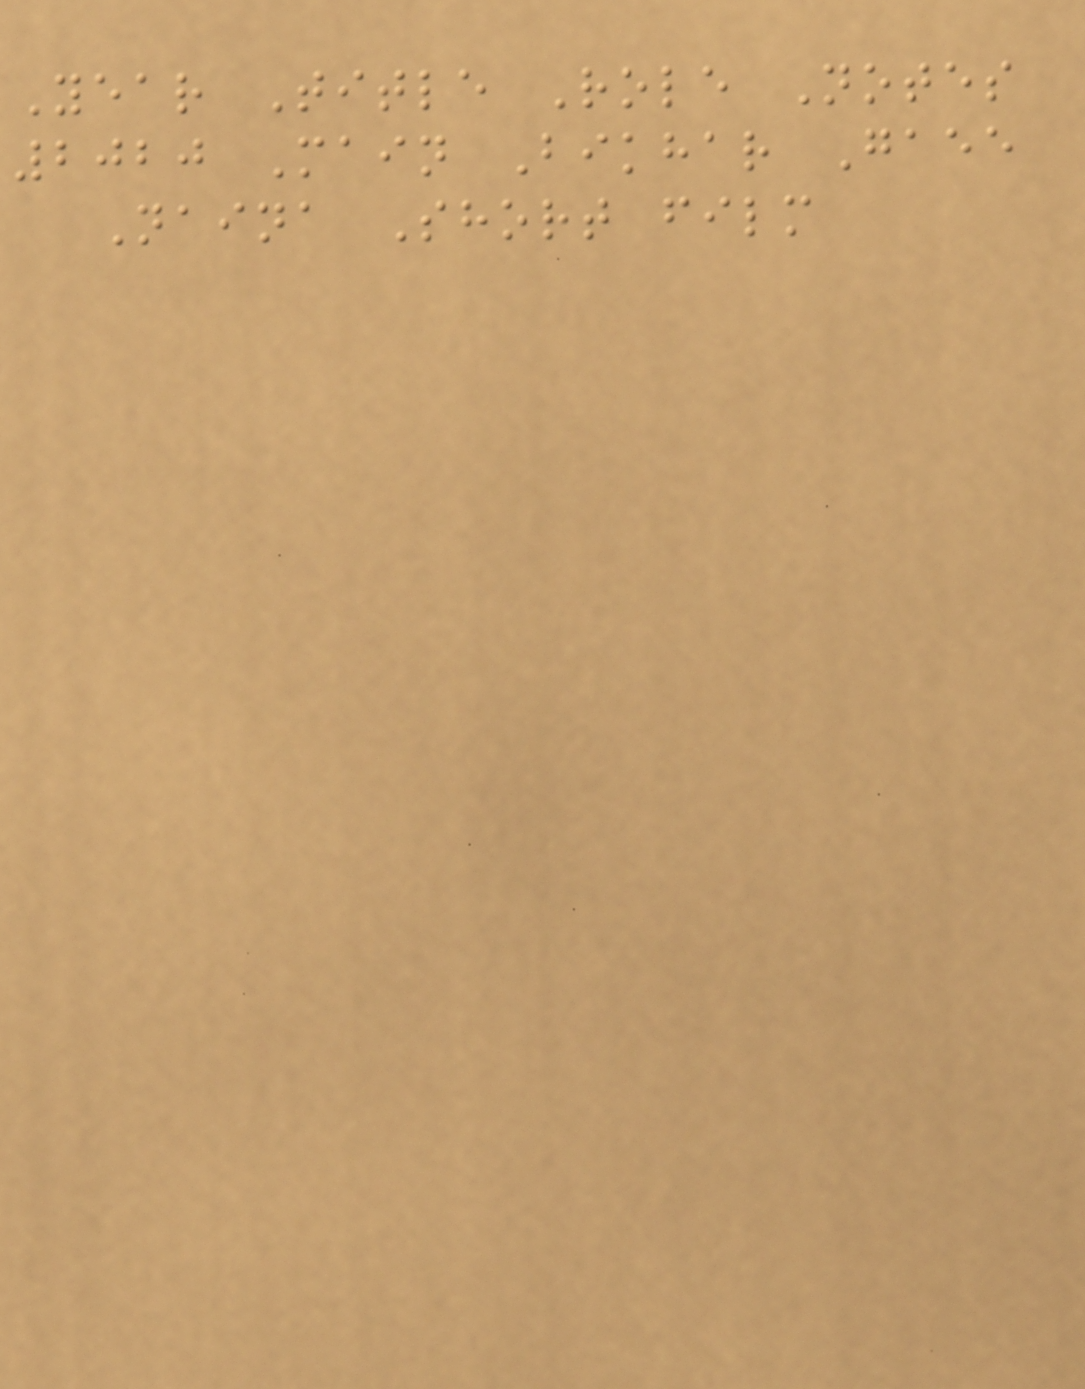Year Title Role Notes
2020 Main Bikhar Gaee
Naina Short film
